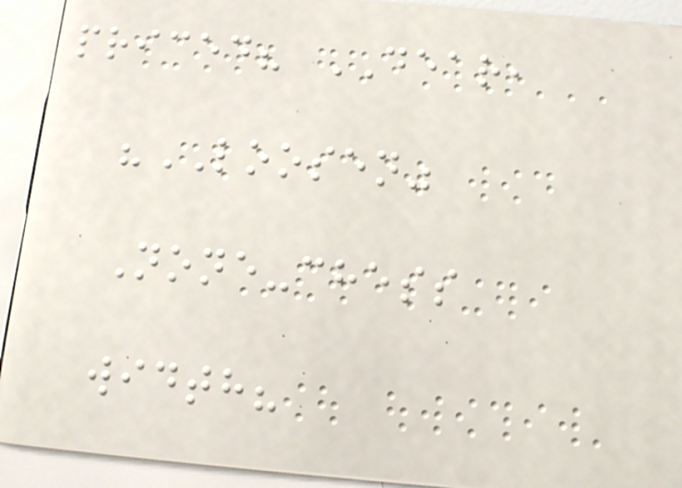priced? DEAR,
"LOOSEN"
None-chess
width?
